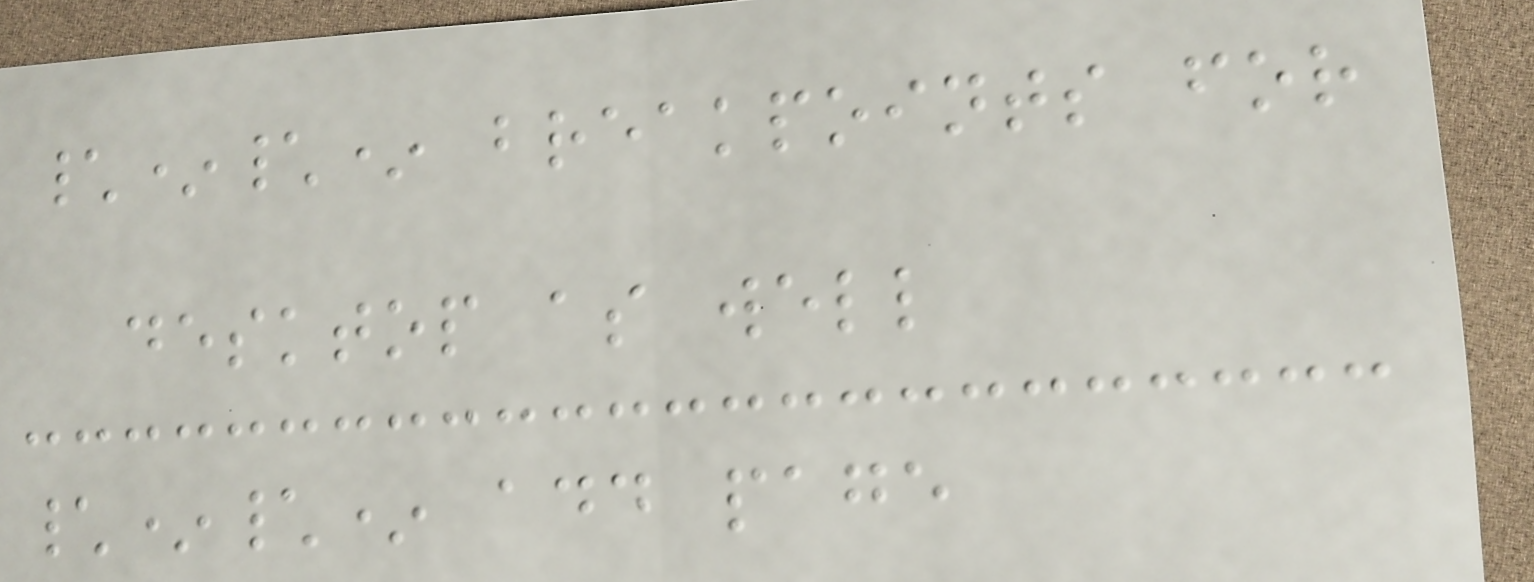\*\* breakpoints for
desktop as well
\*\* add page
